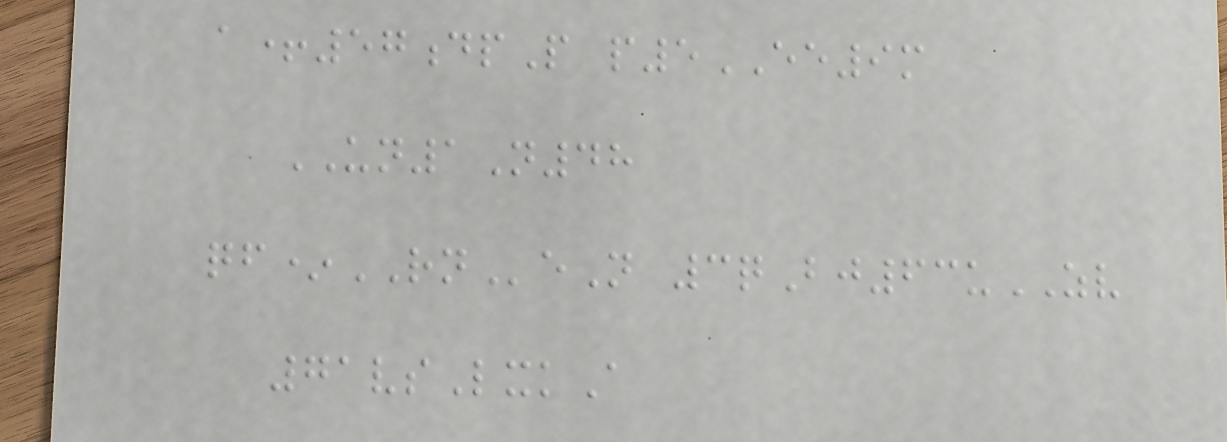a+57dpP p5EE9m
UN1N48
qf*RNeN 3qBj63uZV
71vsLxkA
